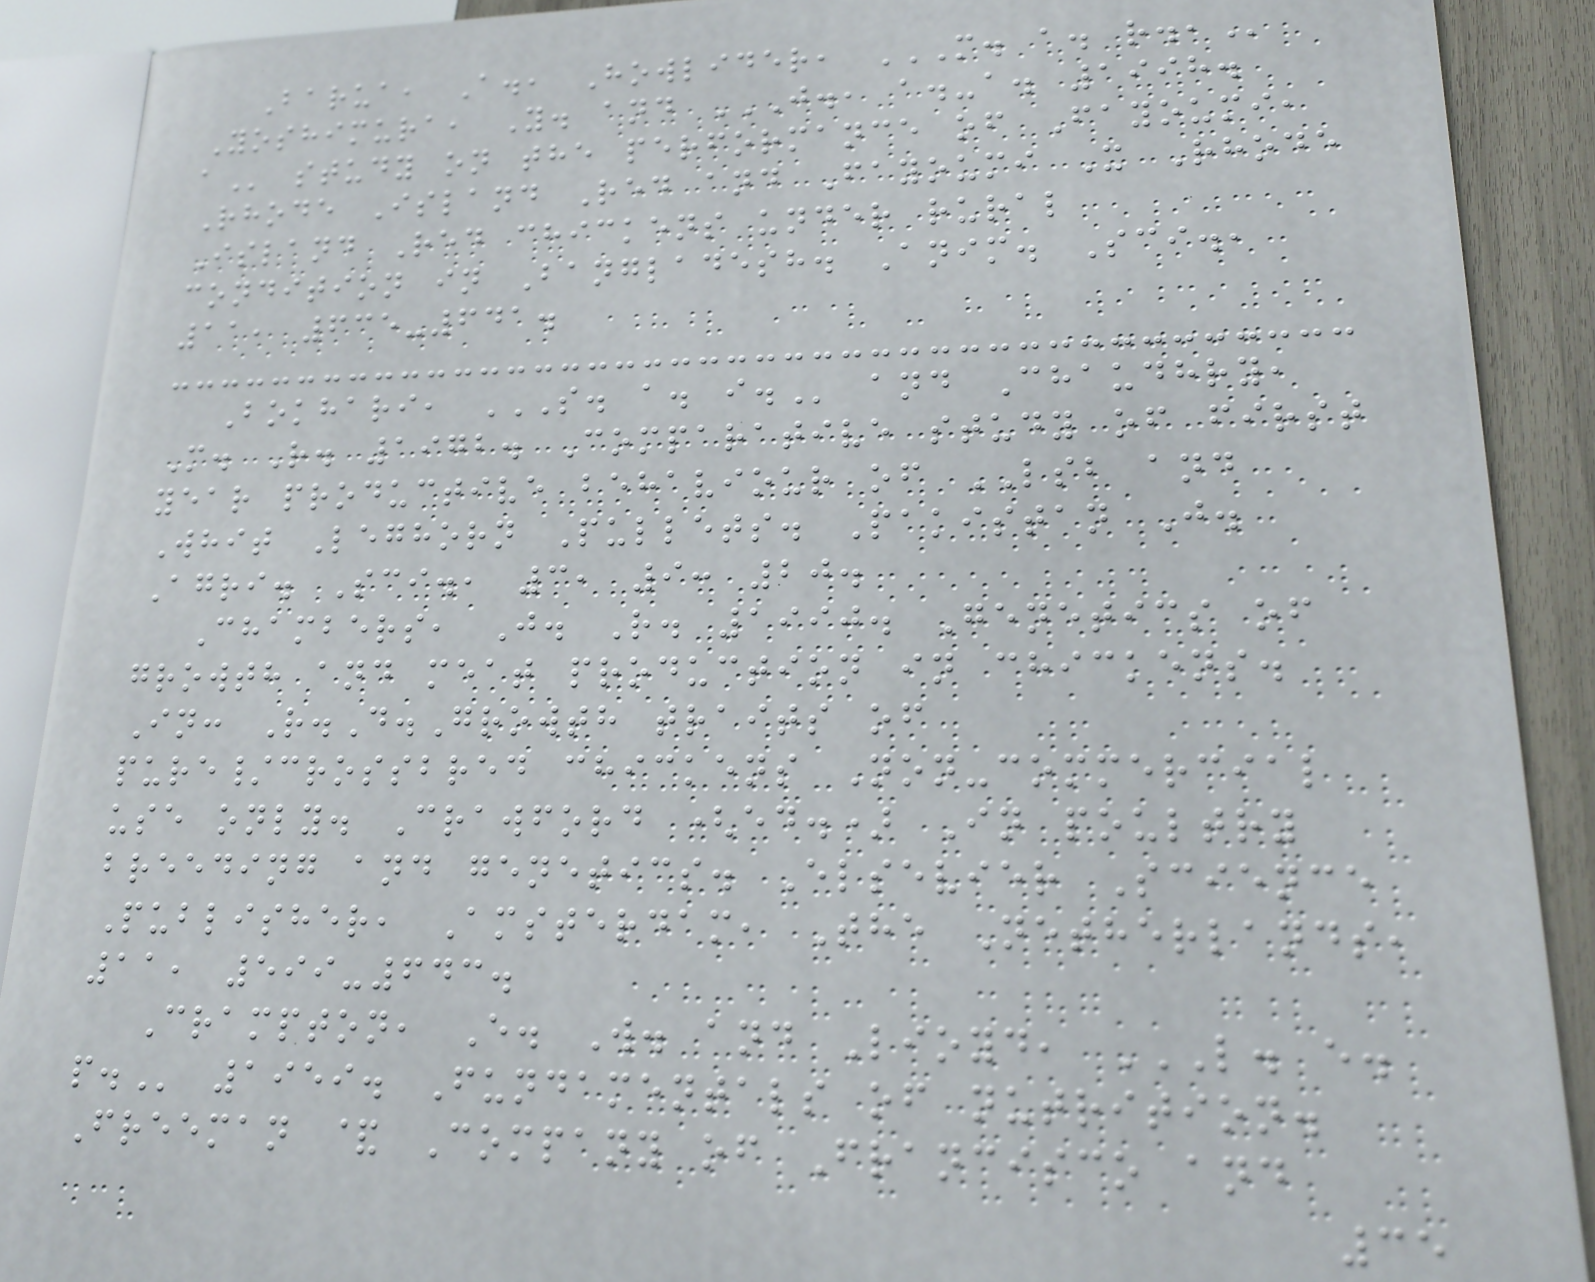Barua, A., Howlider, M. A. R.,
Yoshimura, Y. and J., A.-A. 1998.
A study on the performance of Fayoumi,
Rhode Island Red and Fayoumi X Rhode
Island Red chickens under rural
condition in Bangladesh. Anim. Sci.,
11, 635-641.
Bokhari, S. A. I. and Chaudhry,
M. R. 1972. Comparative study of first
year productive behaviour of LSB and
Whit Leghorn Pullets. Pakistan J.
Agri. Sci., 3, 9: 20.
Chambers, J. R. 1990. Genetics of
growth and meat production in chickens.
In: R.D.Growth traits of
pure/crossbred chickens Non-commercial
use only. Crawford (ed.) In poultry
breeding and genetics. Elsevier Science
Publisher, Amsterdam, The Netherlands,
11, 599-643.
Crampton, E. W. and Lioyd, L. E.
P. 1959. Fundamentals of nutrition.
Freeman & Company of Francisco and
35
